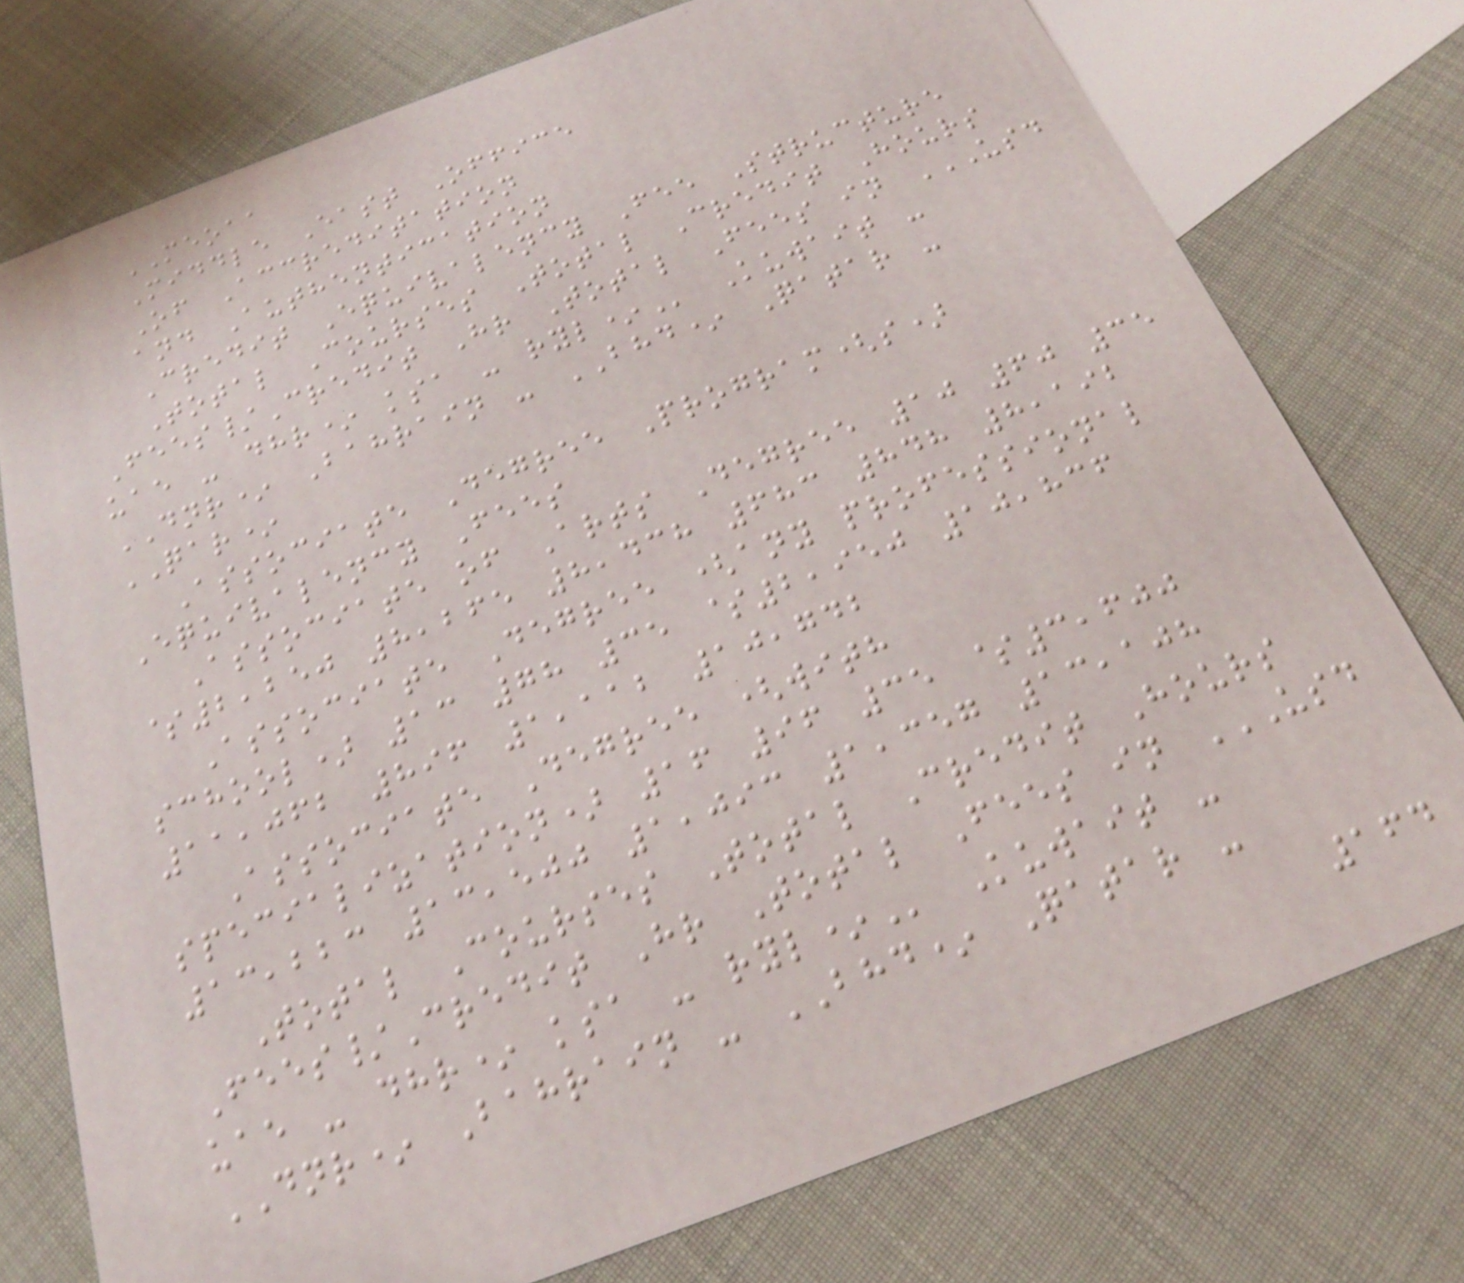MEOAA
Middle East Office
Of Accreditation
and Authentication
Credit Equivalency Fee Structure
Total Courses Total Credit Hours
Fees/Credit Hr Total Fees in USD
UAE - DHR* KSA - RYL* Kuwait -
DNR* Bahrain - BHD* Qatar -
QAR*
Associate Degree Program(s)
Equivalency Fees
Associate of Arts Degree 10 60 35
$2,250 8,265 8,438 683 848 8,192
Associate Degree (any professional
school) 13 78 35 $2,950 10,836
11,062 896 1,112 10,742
Associate Degree (with
specialization) 16 96 35 $3,600
13,223 13,500 1,093 1,357 13,108
Total Courses Total Credit Hours
Fees/Credit Hr Total Fees in USD
UAE - DHR* KSA - RYL* Kuwait -
DNR* Bahrain - BHD* Qatar -
164
